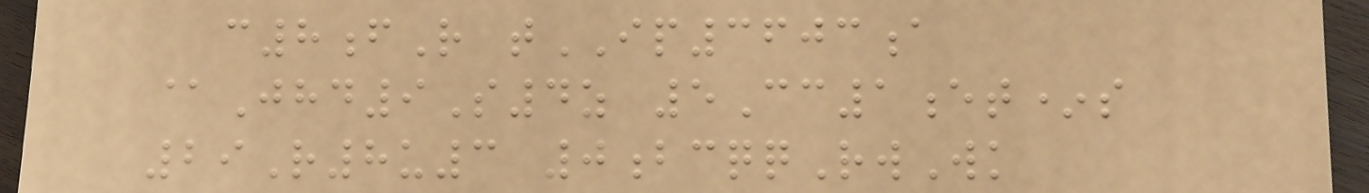c8fR tIP3603a
@Jhd9S4z 5Cc1et*s
29R8u3 0bcqqRwWk
